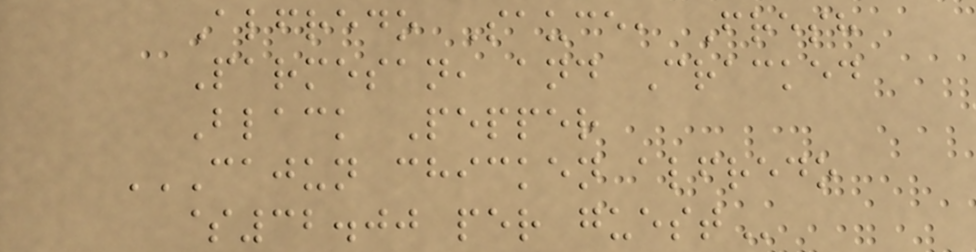Alfredo Sauce, Fresh
Parmesan, and Cracked
Black Pepper
CAJUN CHICKEN ALFREDO
$32.00 PER GUEST
